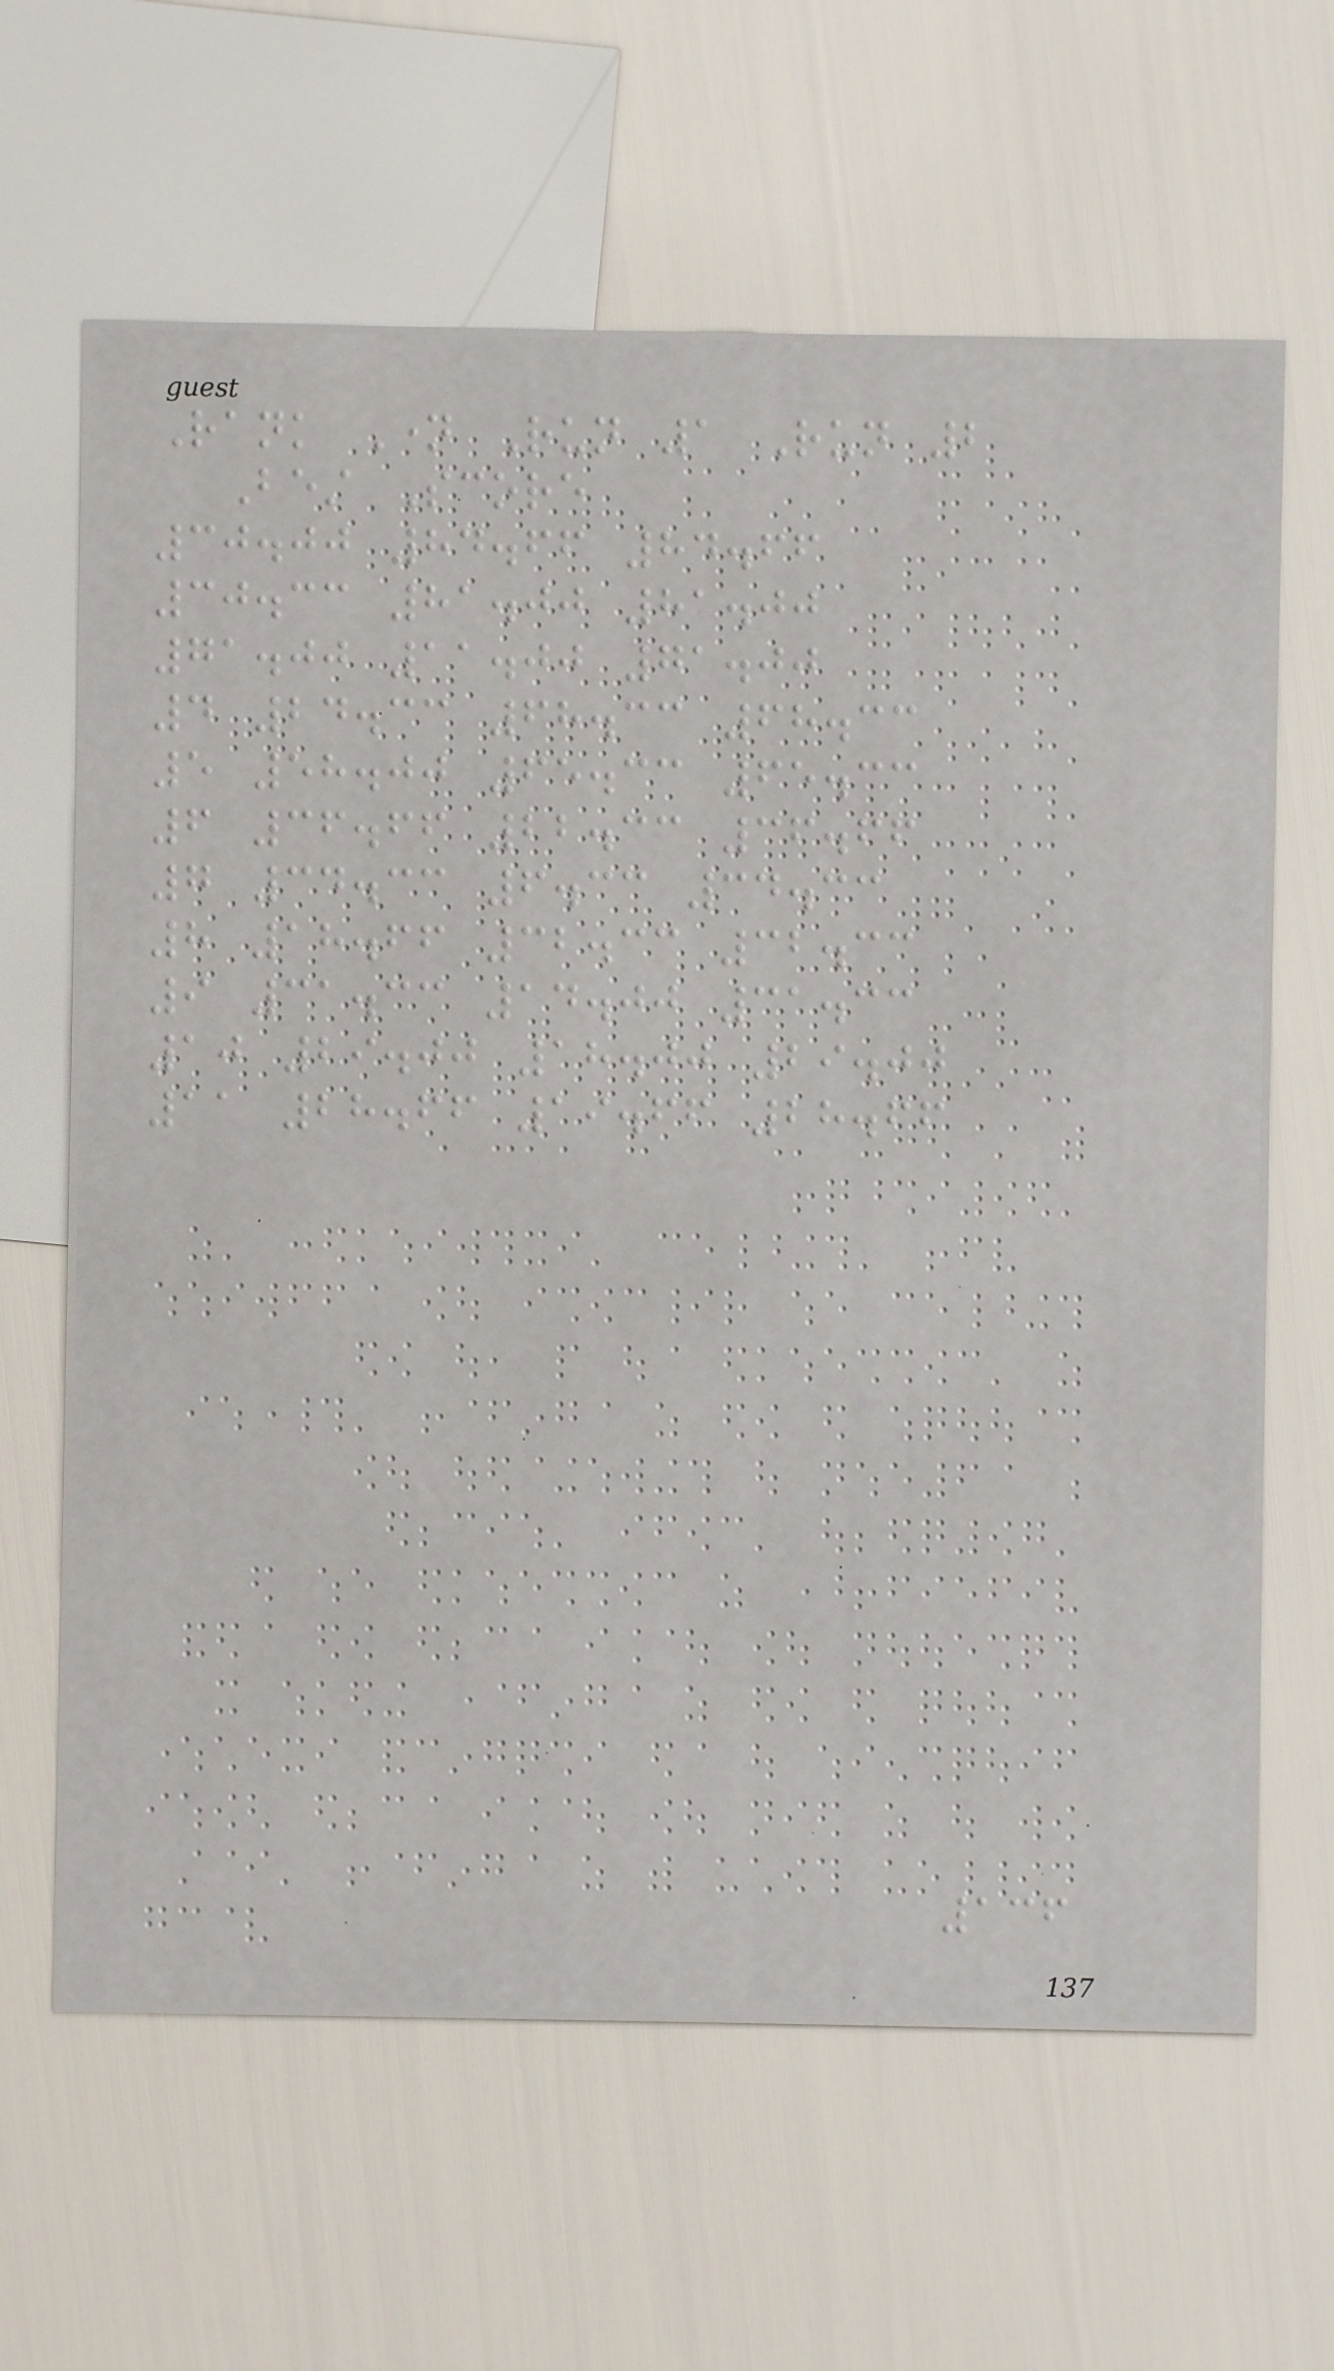Rank Name Run 1 Run 2
Best Score
30.00 84.66 84.66
30.33 81.00 81.00
71.00 11.00 71.00
4 24.33 68.33 68.33
5 58.00 65.33 65.33
6 36.66 22.33 36.66
7 34.33 6.33 34.33
8 18.66 32.33 32.33
9 31.33 14.00 31.33
10 29.00 18.00 29.00
11 28.66 19.66 28.66
136
